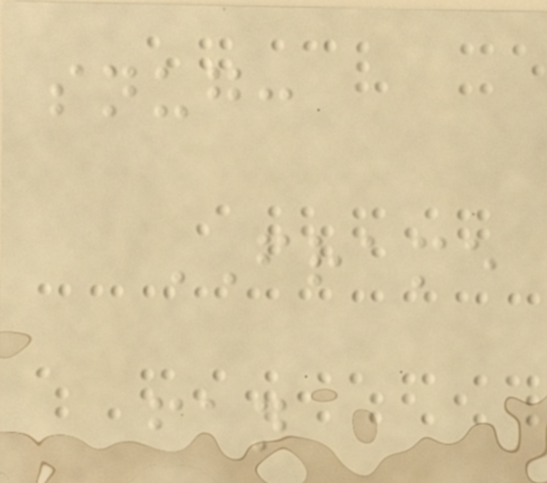snug:
FRAME
fan
